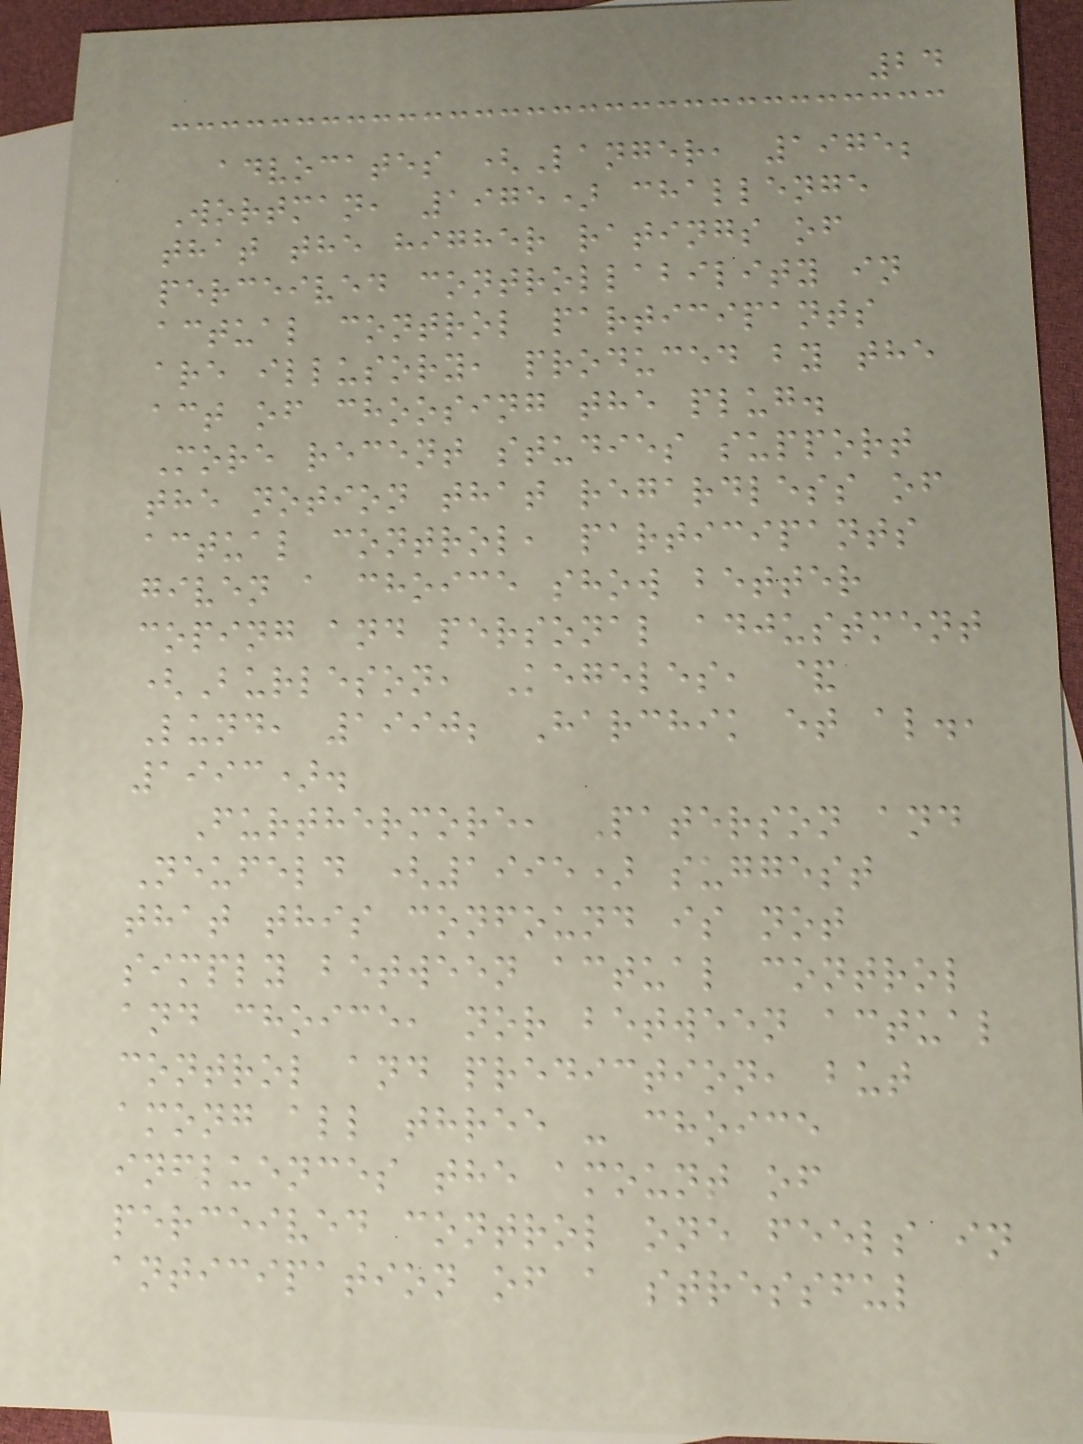24
advocates (Langer, 1975;
Wortman, 1975) challenge
that the higher ratings of
perceived controllability in
actual control participants
are illusory, produced by the
act of choosing the plug.
More recent studies support
the notion that regardless of
actual control, participants
given a choice show better
coping and personal adjustment
(Burleson, Kegeles, &
Lund, 1990; Harchik et al.,
1993).
Furthermore, Paterson and
Neufeld (1995) suggest
that this confound is not
simply between actual control
and choice, nor between actual
control and prediction, but
among all three - choice
influences the amount of
perceived control one feels in
anticipation of a stressful
